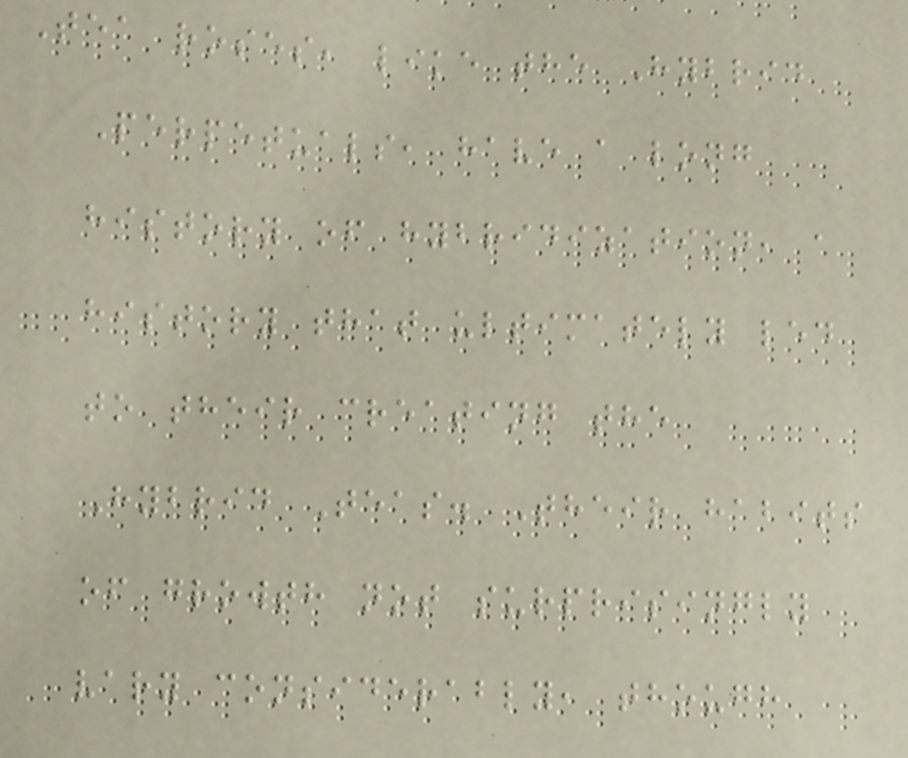Tea roses, like the Hybrid
Perpetuals, have a long
history of hybridization, a
history that ultimately led
to their creating the
Hybrid Teas. Their habits
of growth not surprisingly
vary considerably, though
